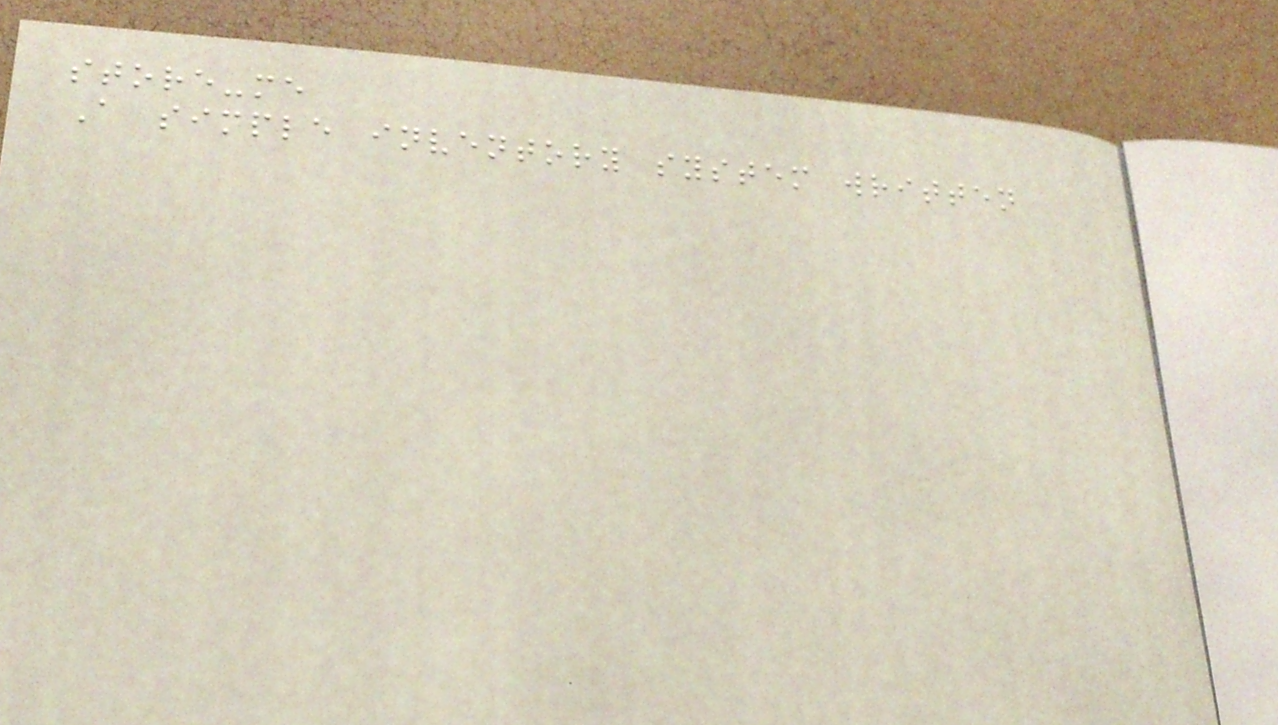store-me
A simple inventory system written
